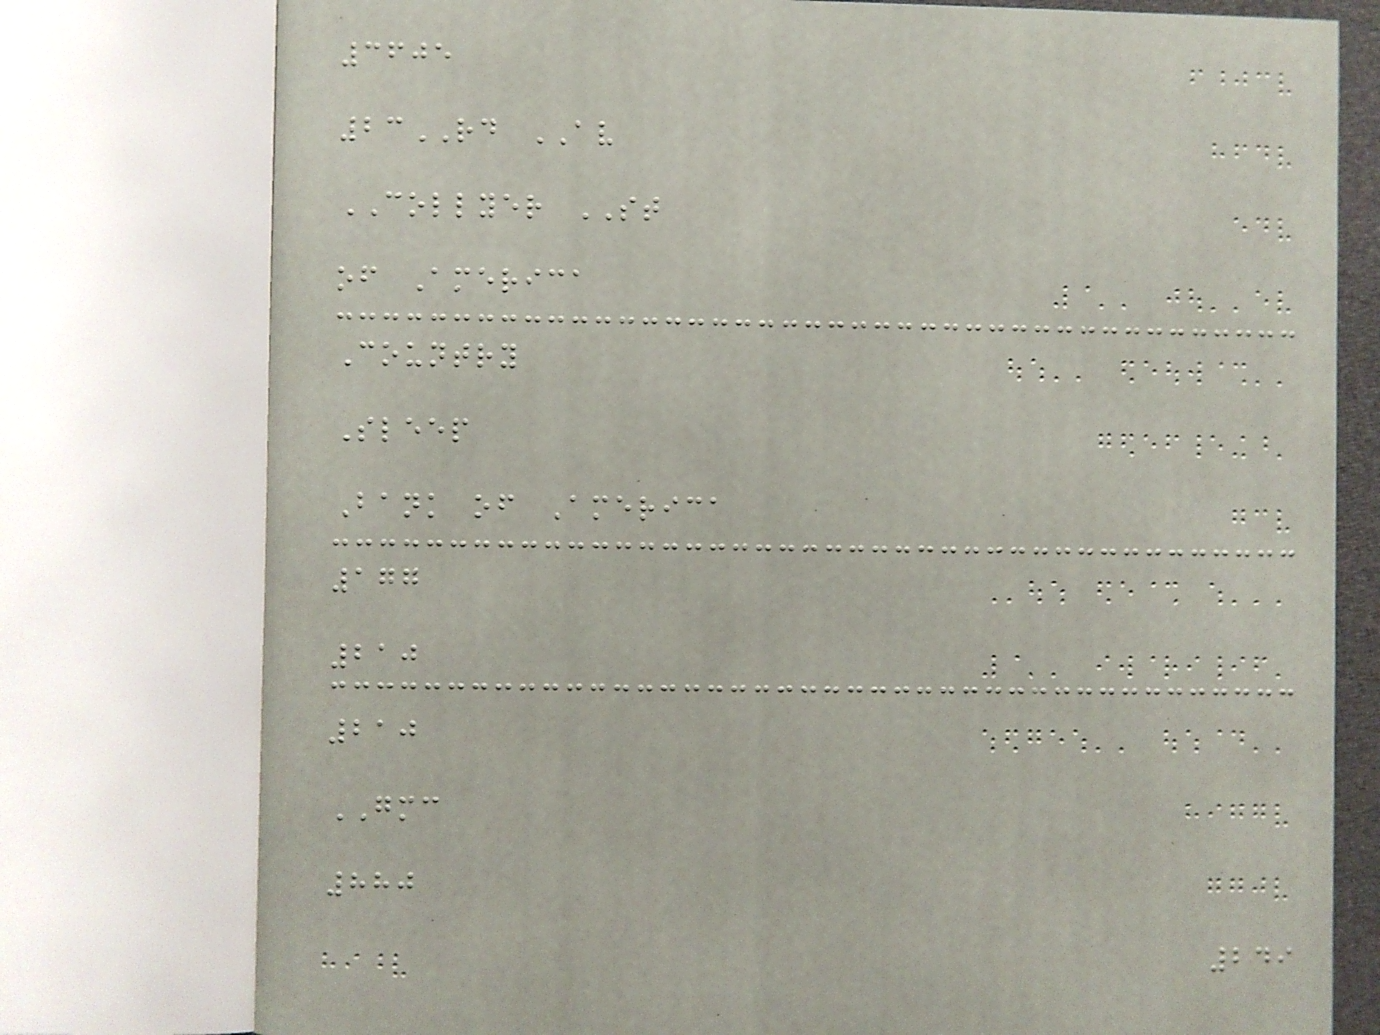3605
23RD AV
COLLYER ST
of America
Country
Sleep
Bank of America
177
210
210
GMC
880
249
